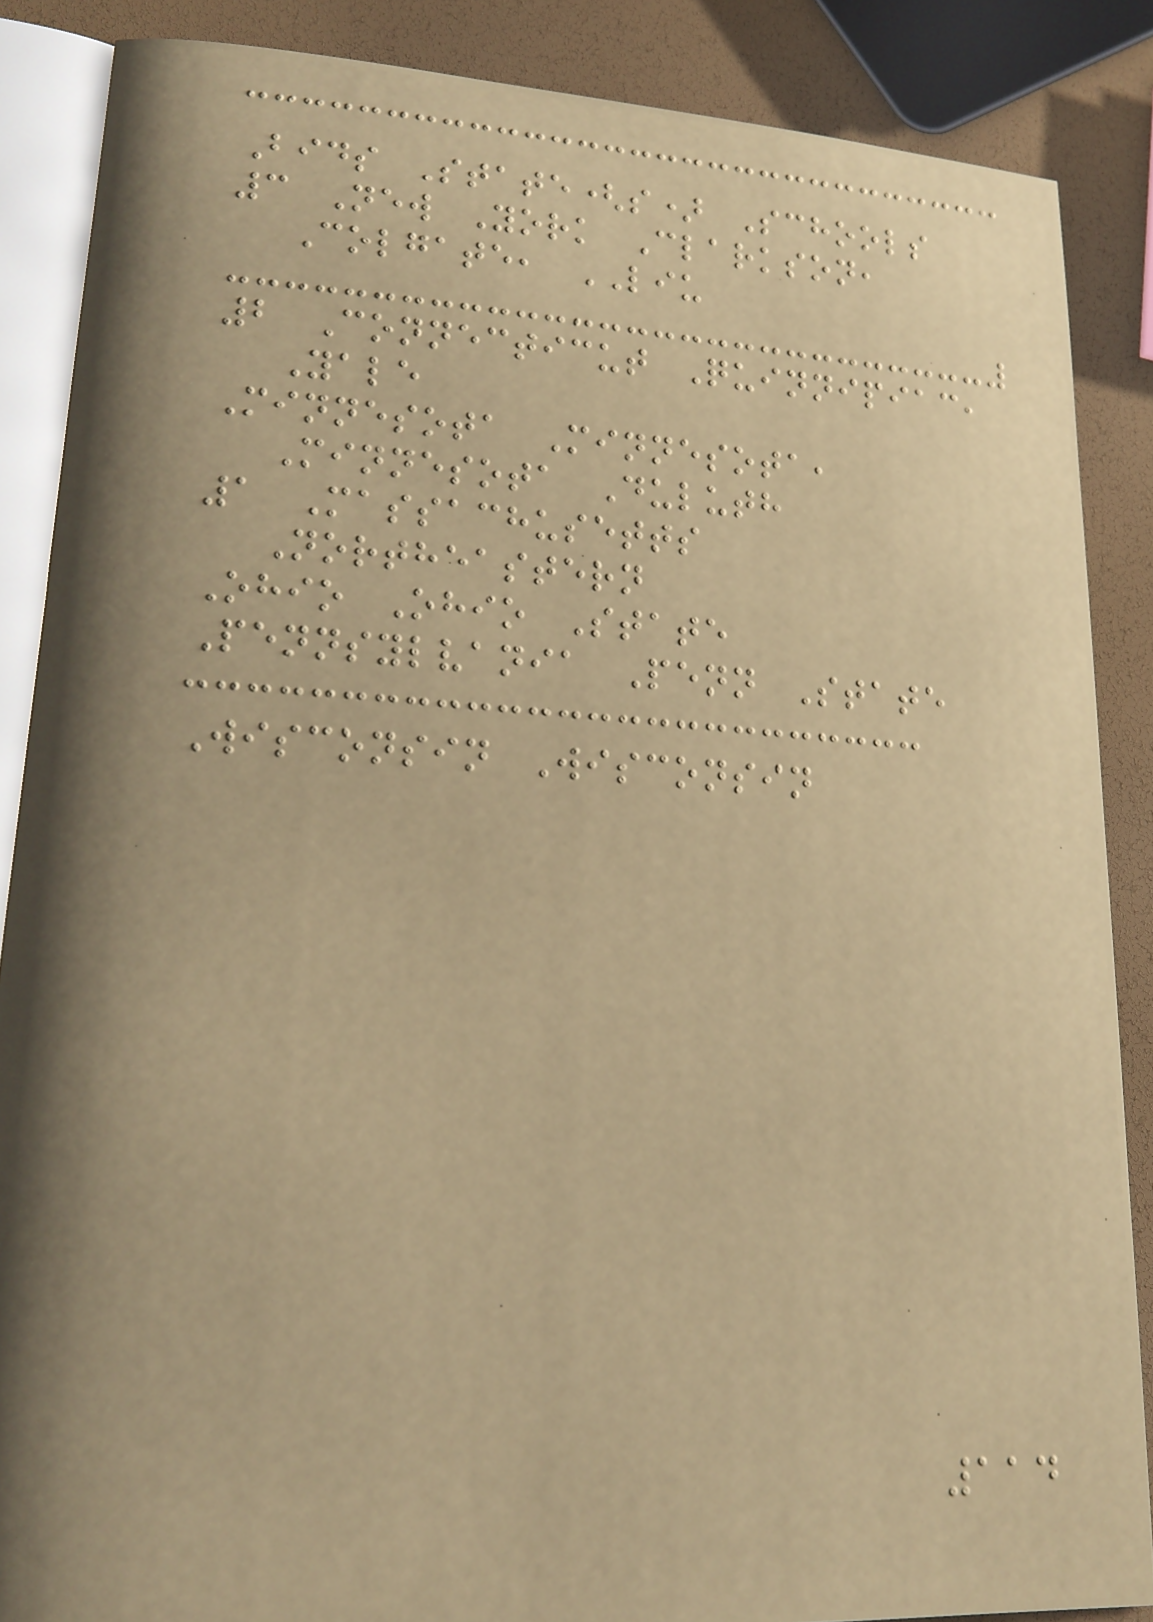Bids State(s) Schools
3 New York Clarkson,
Colgate, LIU
2 Connecticut Quinnipiac,
Yale
Minnesota Minnesota,
Minnesota Duluth
1 Massachusetts
Northeastern
Ohio Ohio State
Pennsylvania Penn State
Wisconsin Wisconsin
114
